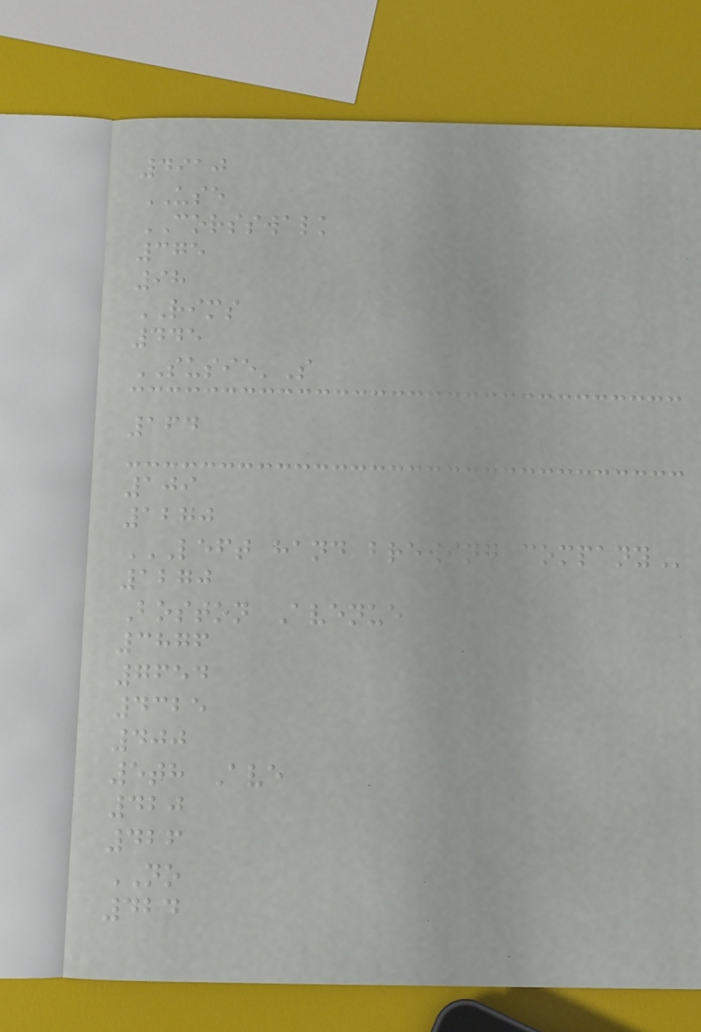4910
USE
CORSSWALK
375
98
RIMS
445
SUSIE'S
164
109
1270
LEFT HAND BREWING COMPANY
1270
Boston Avenue
3876
7654
4325
400
5th Ave
420
426
NO
424
